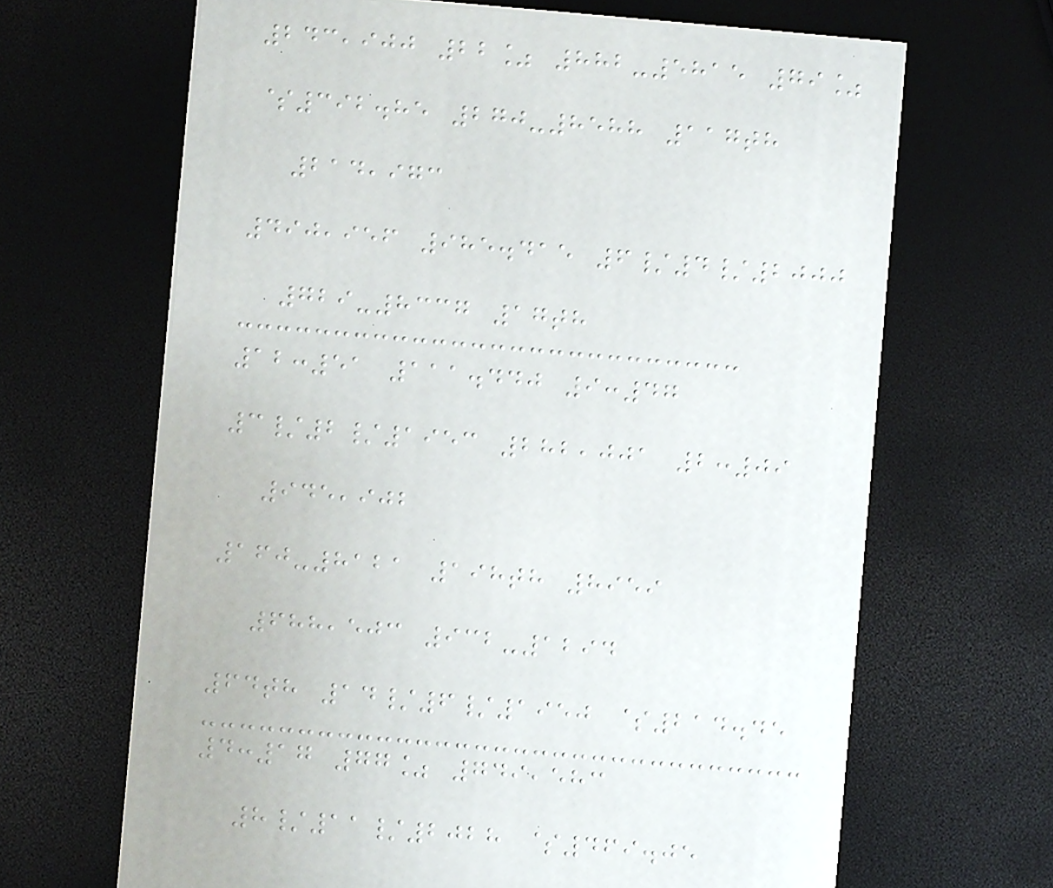243,900 22% 882-5815 79%
$392.85 270-8588 117th
214,973
490,956 985.415 6/4/2000
729-8337 17th
12:51 111.440 9:47
3/2/1953 282,001 2:09
945,902
160-8121 198th 8959
688,503 932-1294
64th 14/6/1950 $214.45
4:17 77% 749,583
8/11/2028 $469.05
